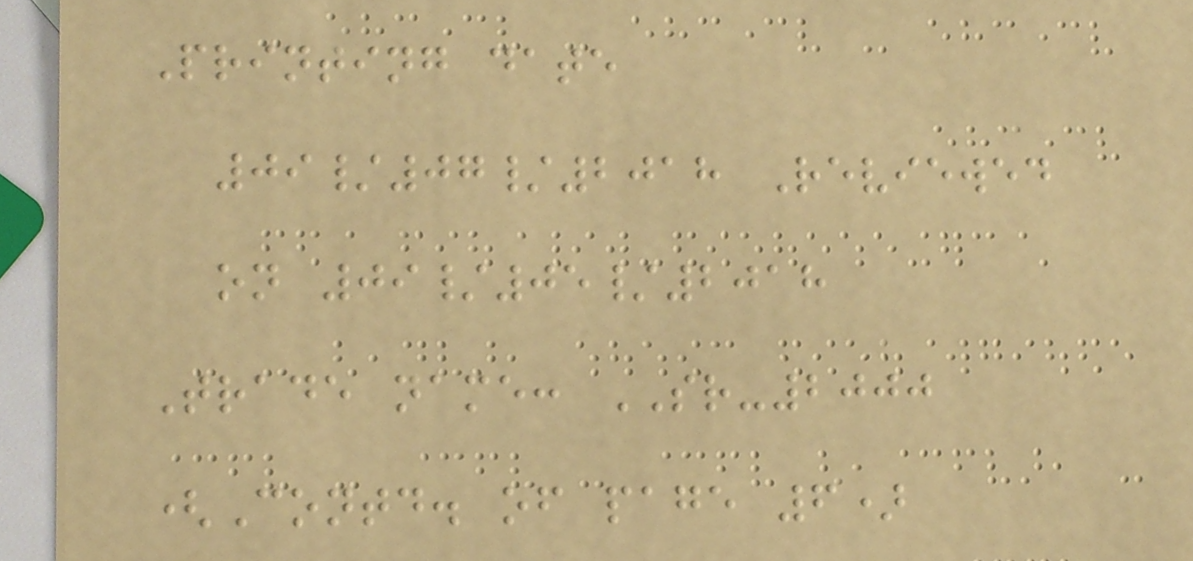Printing date
09/07/2018 Reviewed
on 09/05/2018
Trade name: SR-2000
(Contd. of page 6)
